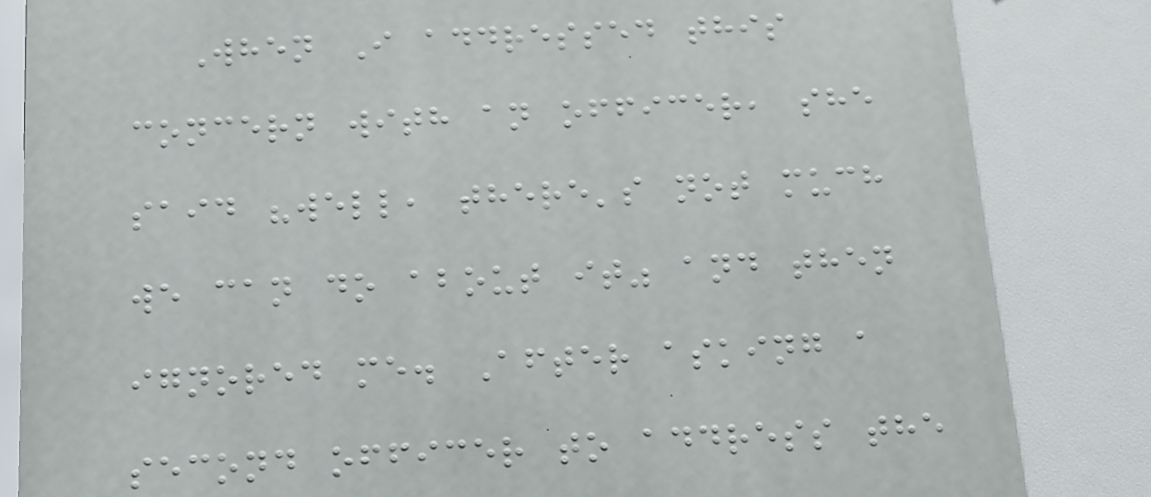When I addressed this
concern with an officer, she
said "well, there's not much
we can do about it" and then
ignored me. After asking a
second officer to address the
